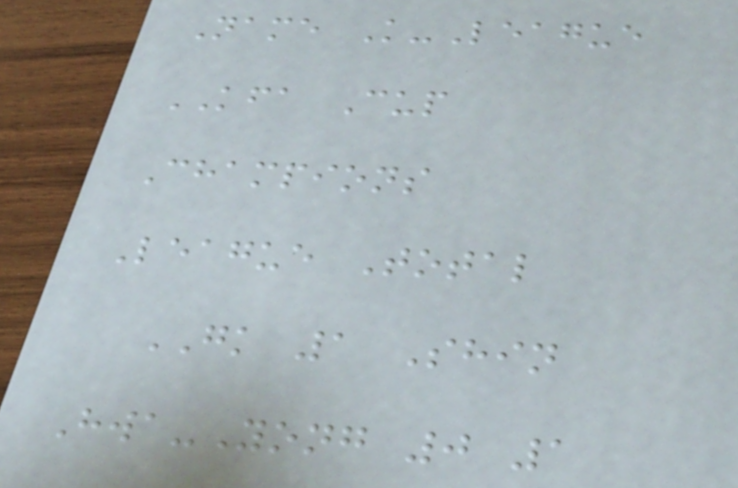Name K-League
KFA Cup
Champions
League Total
GK 1 Shin
Hwa-Yong 0 1
